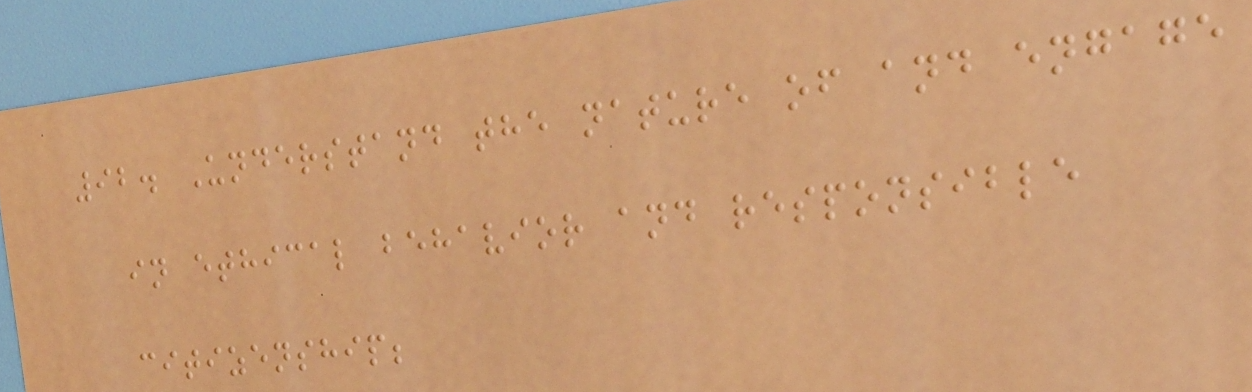92. Understand the nature of and engage
in ethical behavior and responsible
citizenship;
